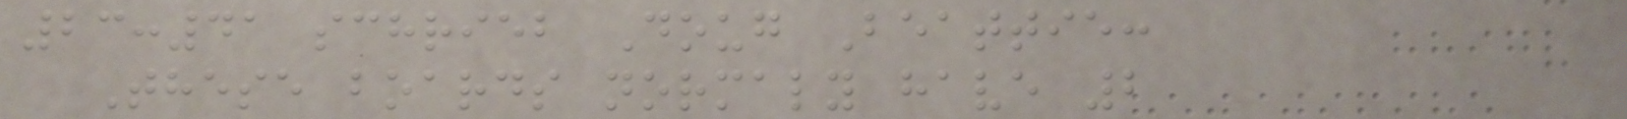23:41 schrieb Doug Beattie:
These boards normaly have 2
